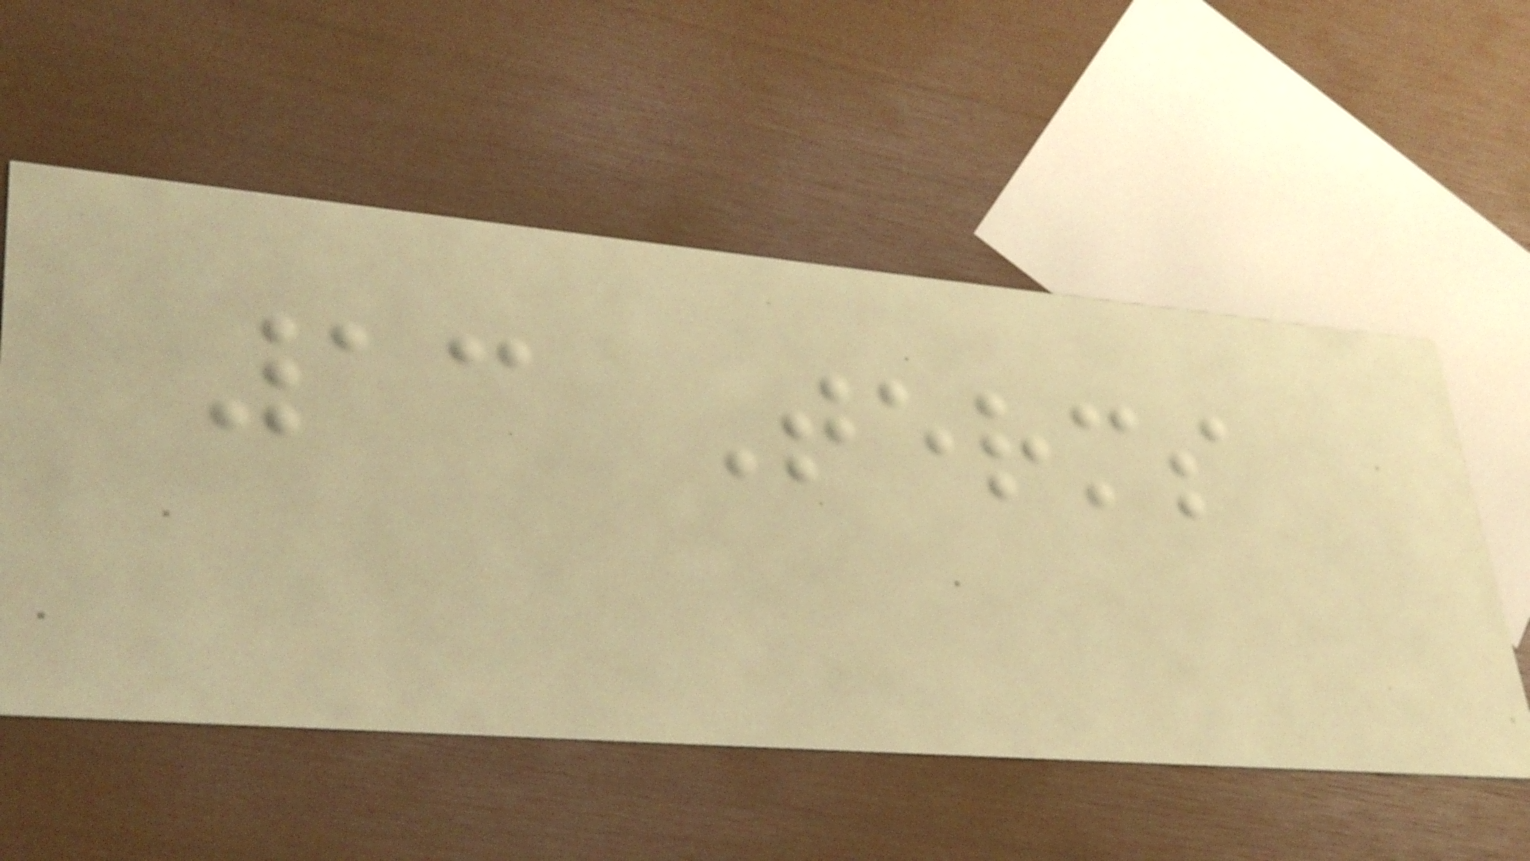13 Terms
